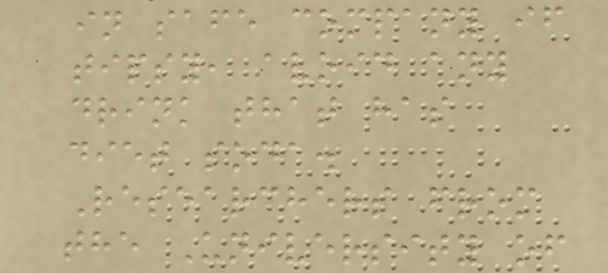in safe company if
tipsy, avoid any
drink that has
diet soda.
Researchers from
the University of
